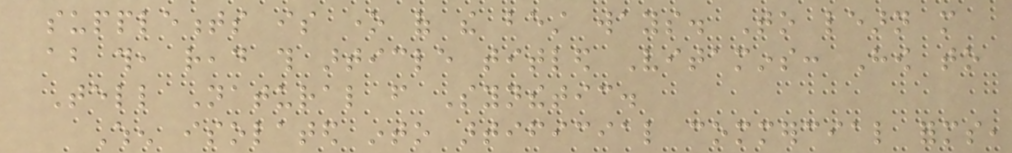supplements is one of the best ways. To learn more
about this, read this article titled Vitamins: How to
Tell Natural from Synthetic.
When isolated into artificial commercial forms,
